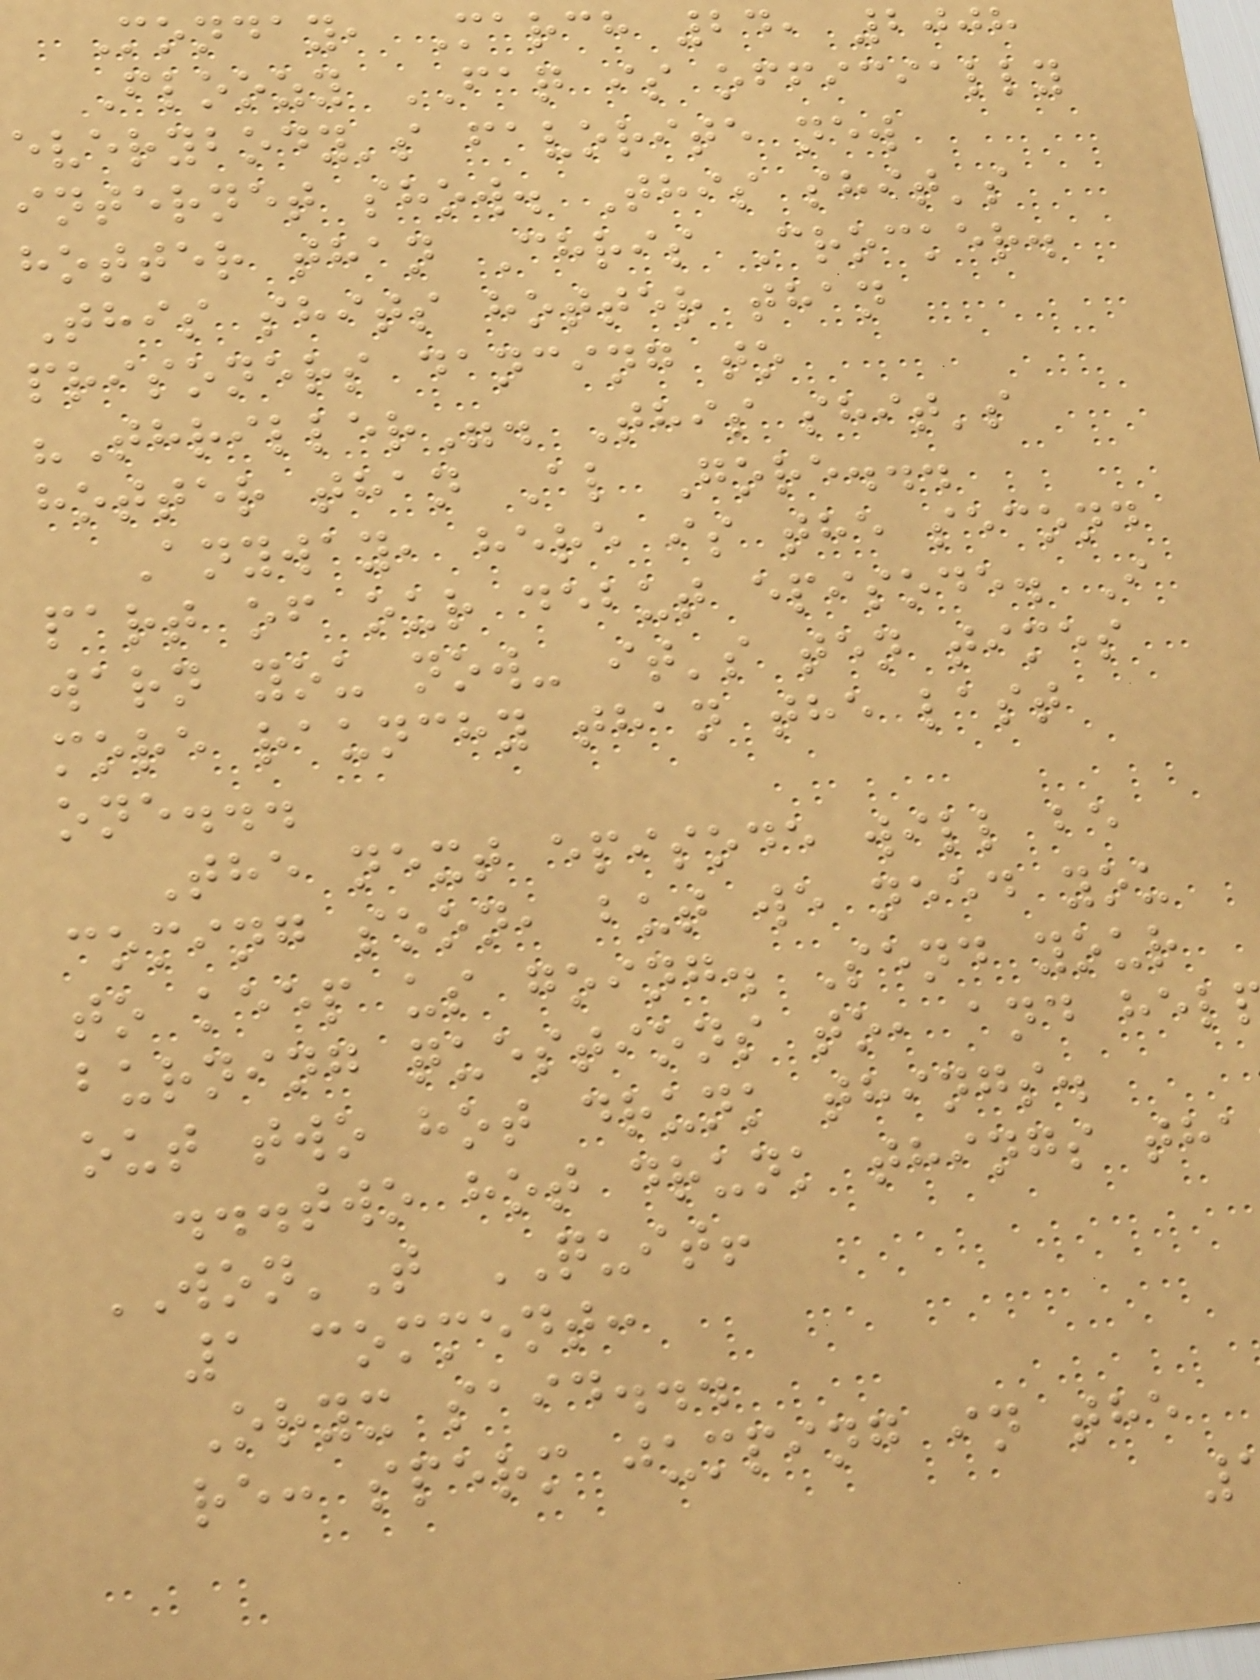Monday, March 24, 2008
Floozy FAQ is officially
everybody's favorite new
internet show. This shit's
hotter than Chris Crocker.
This shits hotter than
prisoners dancing to
"Thriller". This shit's
hotter than Al Gore...
Anyway, here is the second
part of our debut episode. I
warn you now- it's ten times
more raunchy than the last
one...
The next episode will be
coming soon, but we need you
to keep us going. Send your
burning questions to, and hel
out two hot drunk things.
...two hot drunk things tha
WON'T QUIT!
1 comment:
Oryx said...
re: sperm jumping in the
